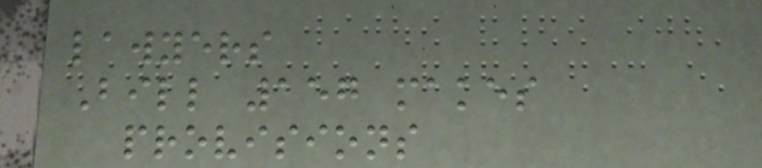lawyers
Bill 157 makes
provisions
